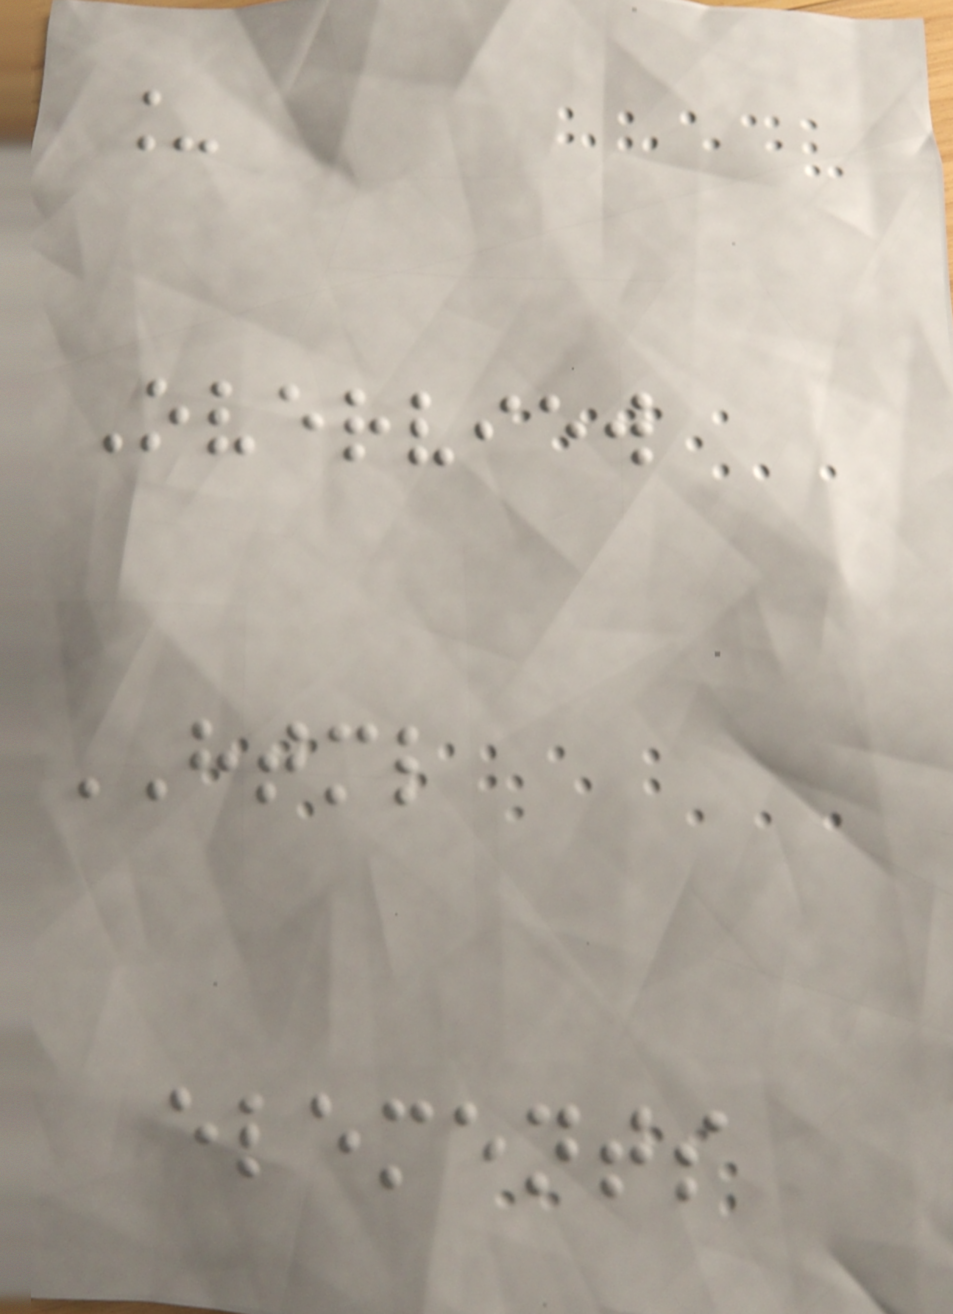_
Overview
HTML
elements
